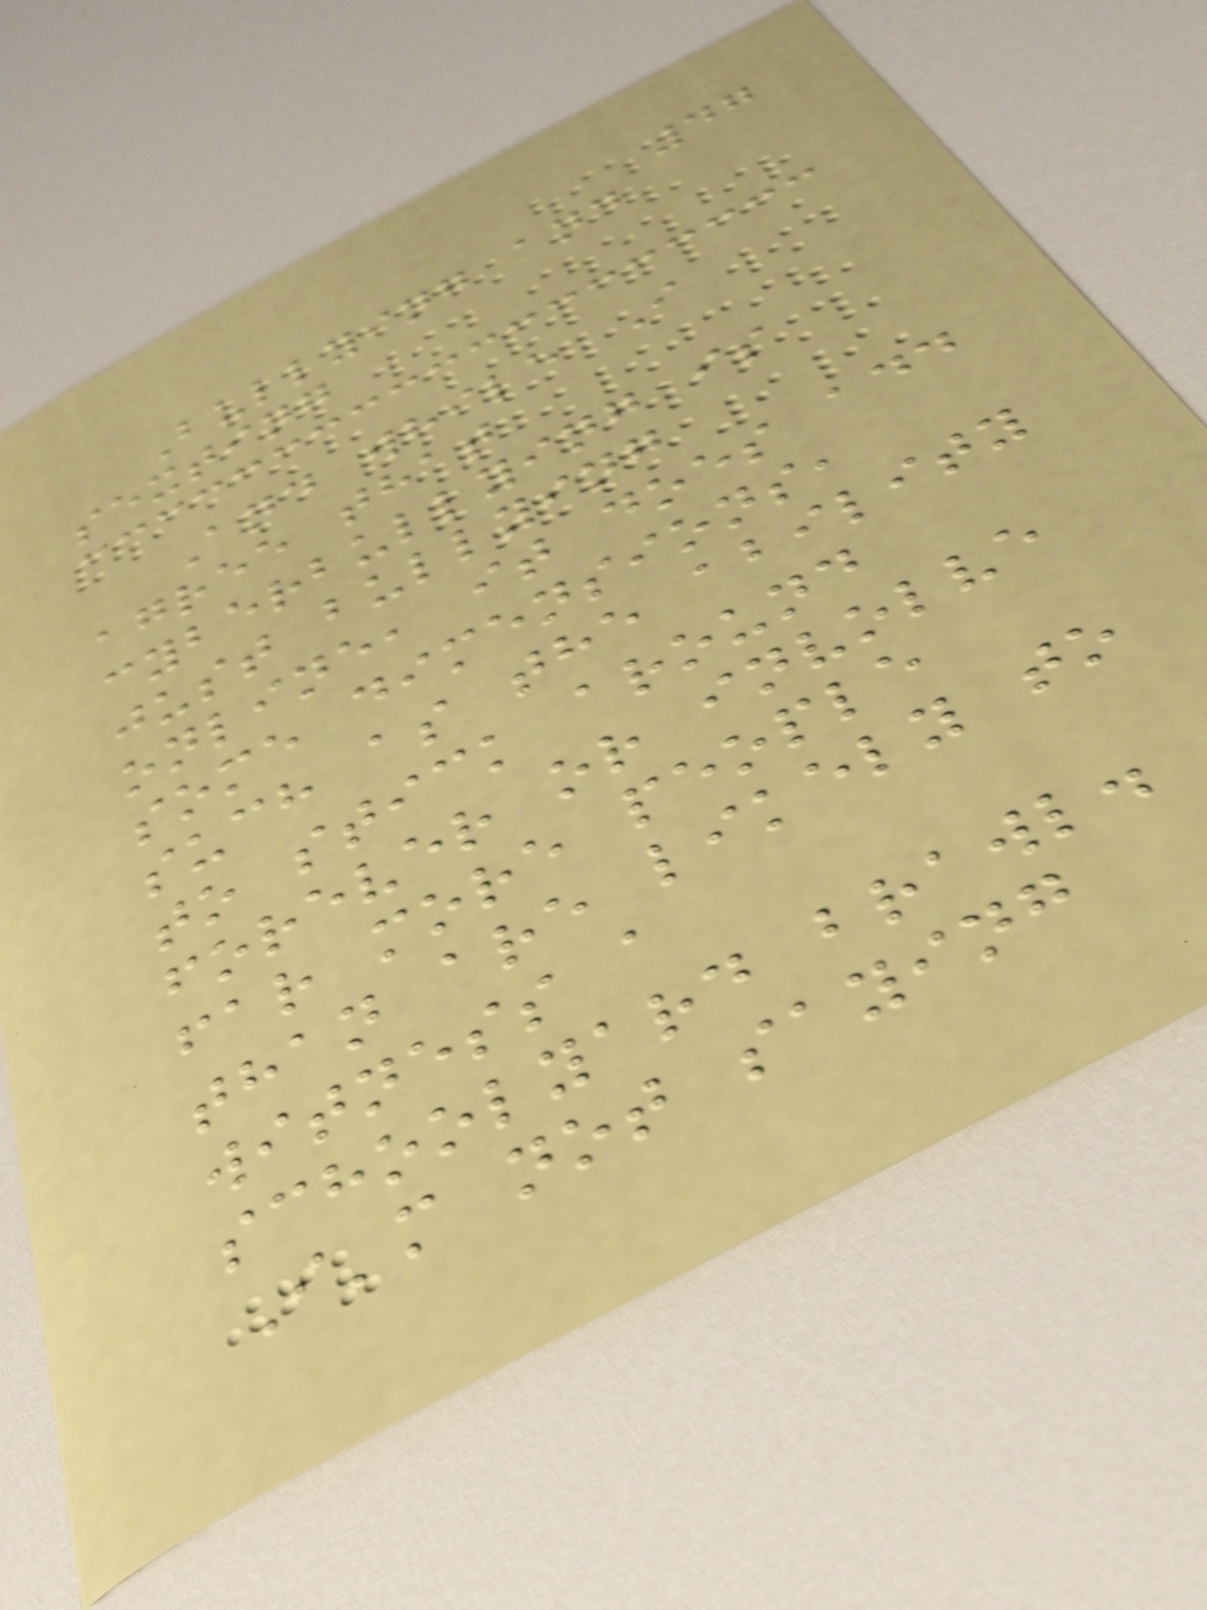47
Bullying and
sexting
And while I
agree that
cyberbullying is
just bullying
online, it does add
some dimensions,
such as the ability
to stick around
forever or involve
far more people
than are likely to
witness a
schoolyard brawl.
I'm not saying
